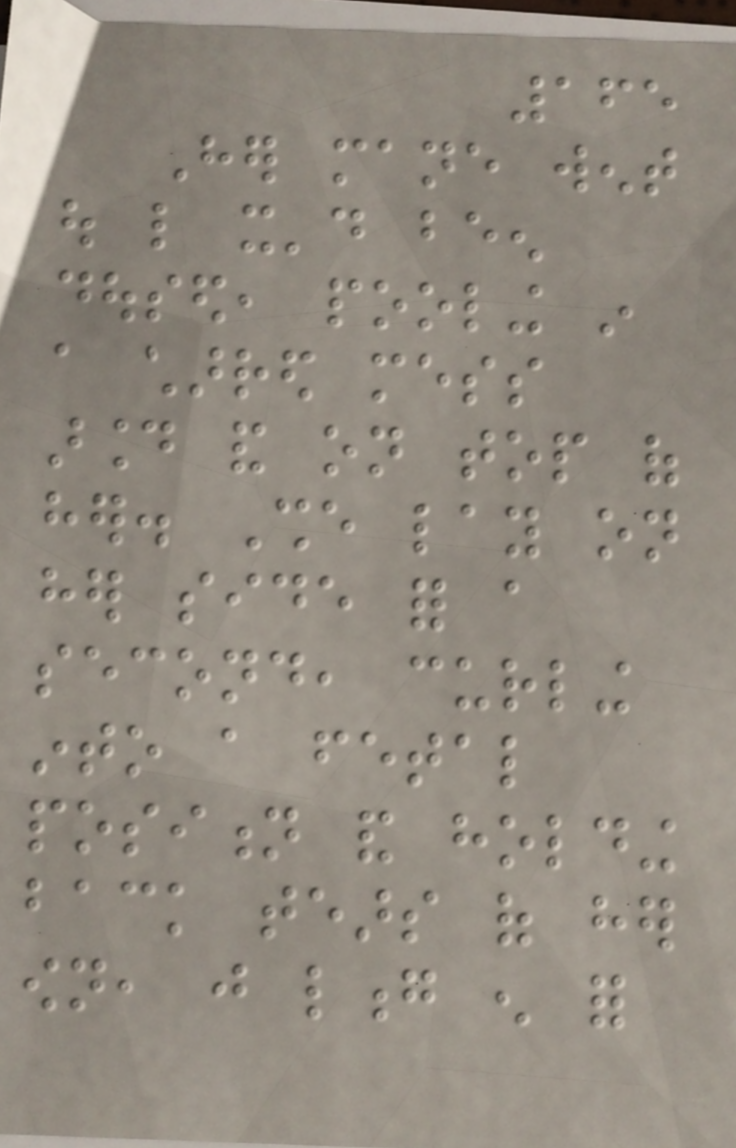165
Her mane went
out like it'd been
doused, pooling in
a charred mess
around and on top of
her. She lay on
her side for a
second, curling
into a fetal
position and holding
back tears of her
own, just long enough for
